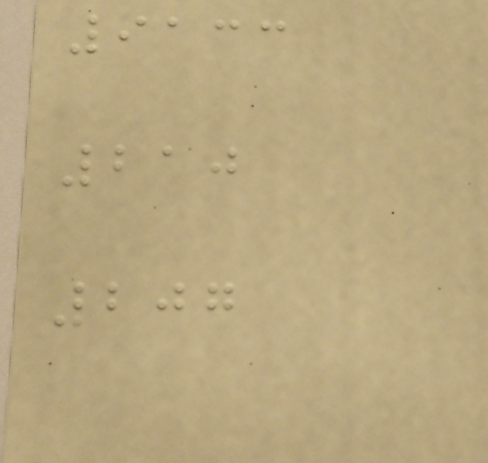9133
210
207
